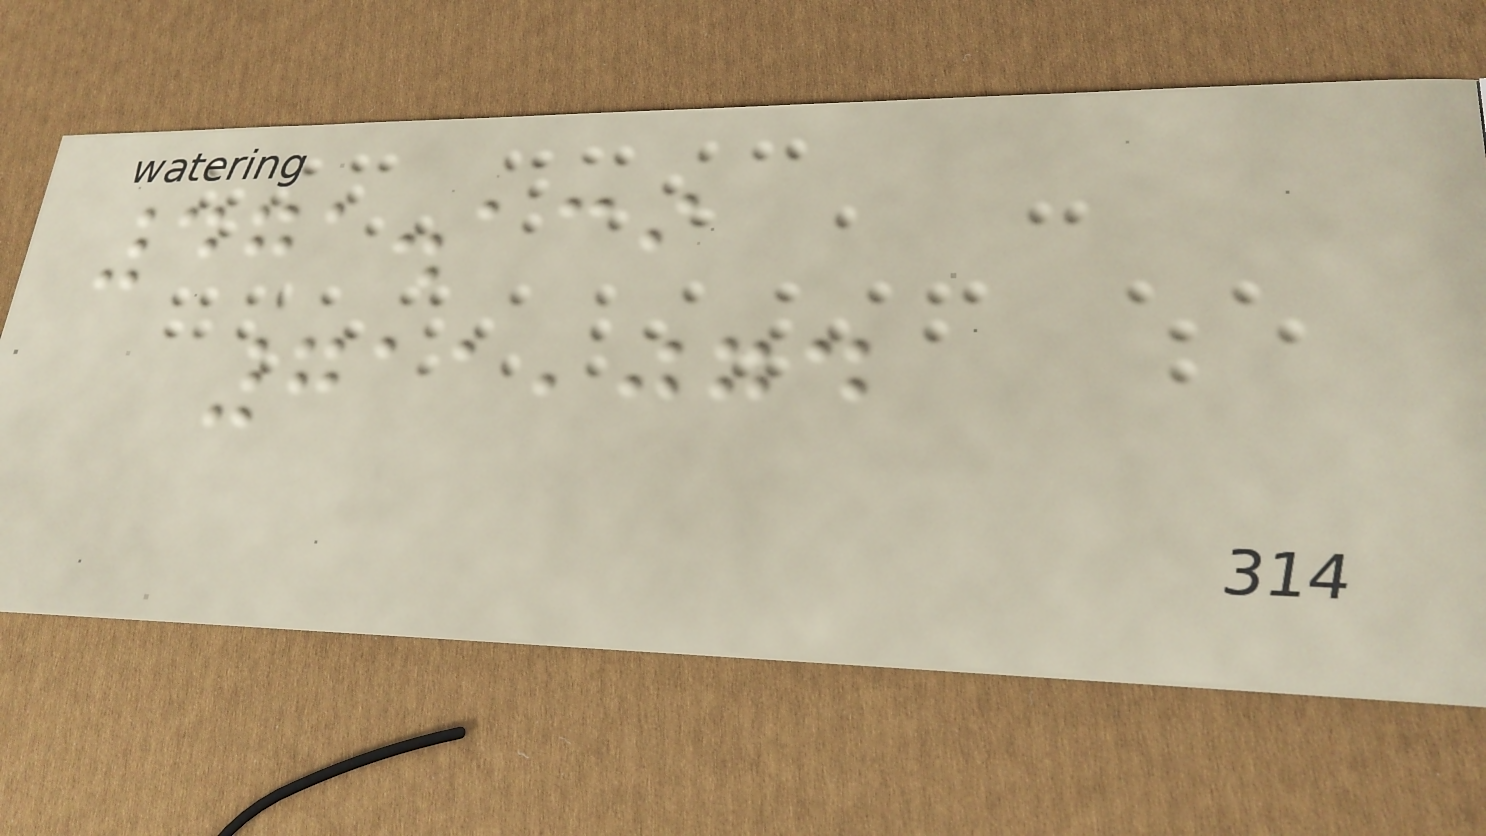471.139
711,074
